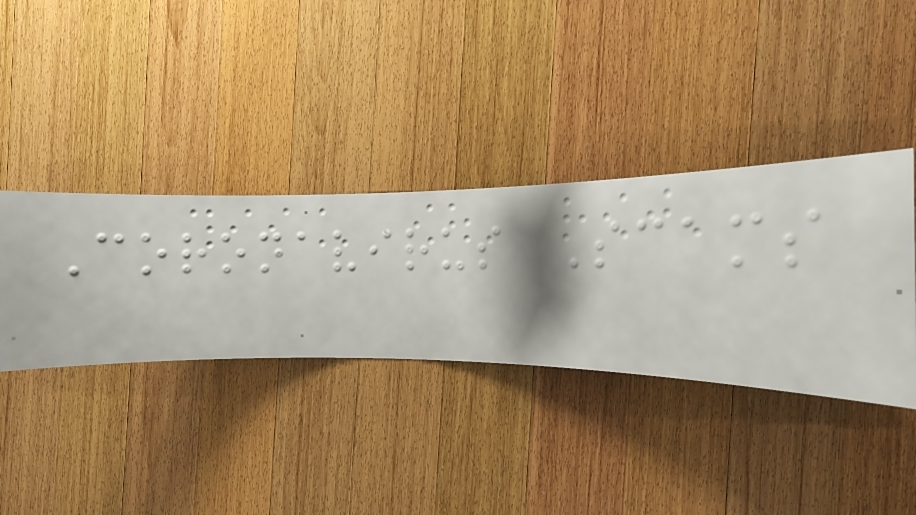Coronavirus Scams
